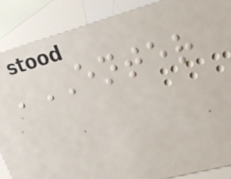'ENTER
